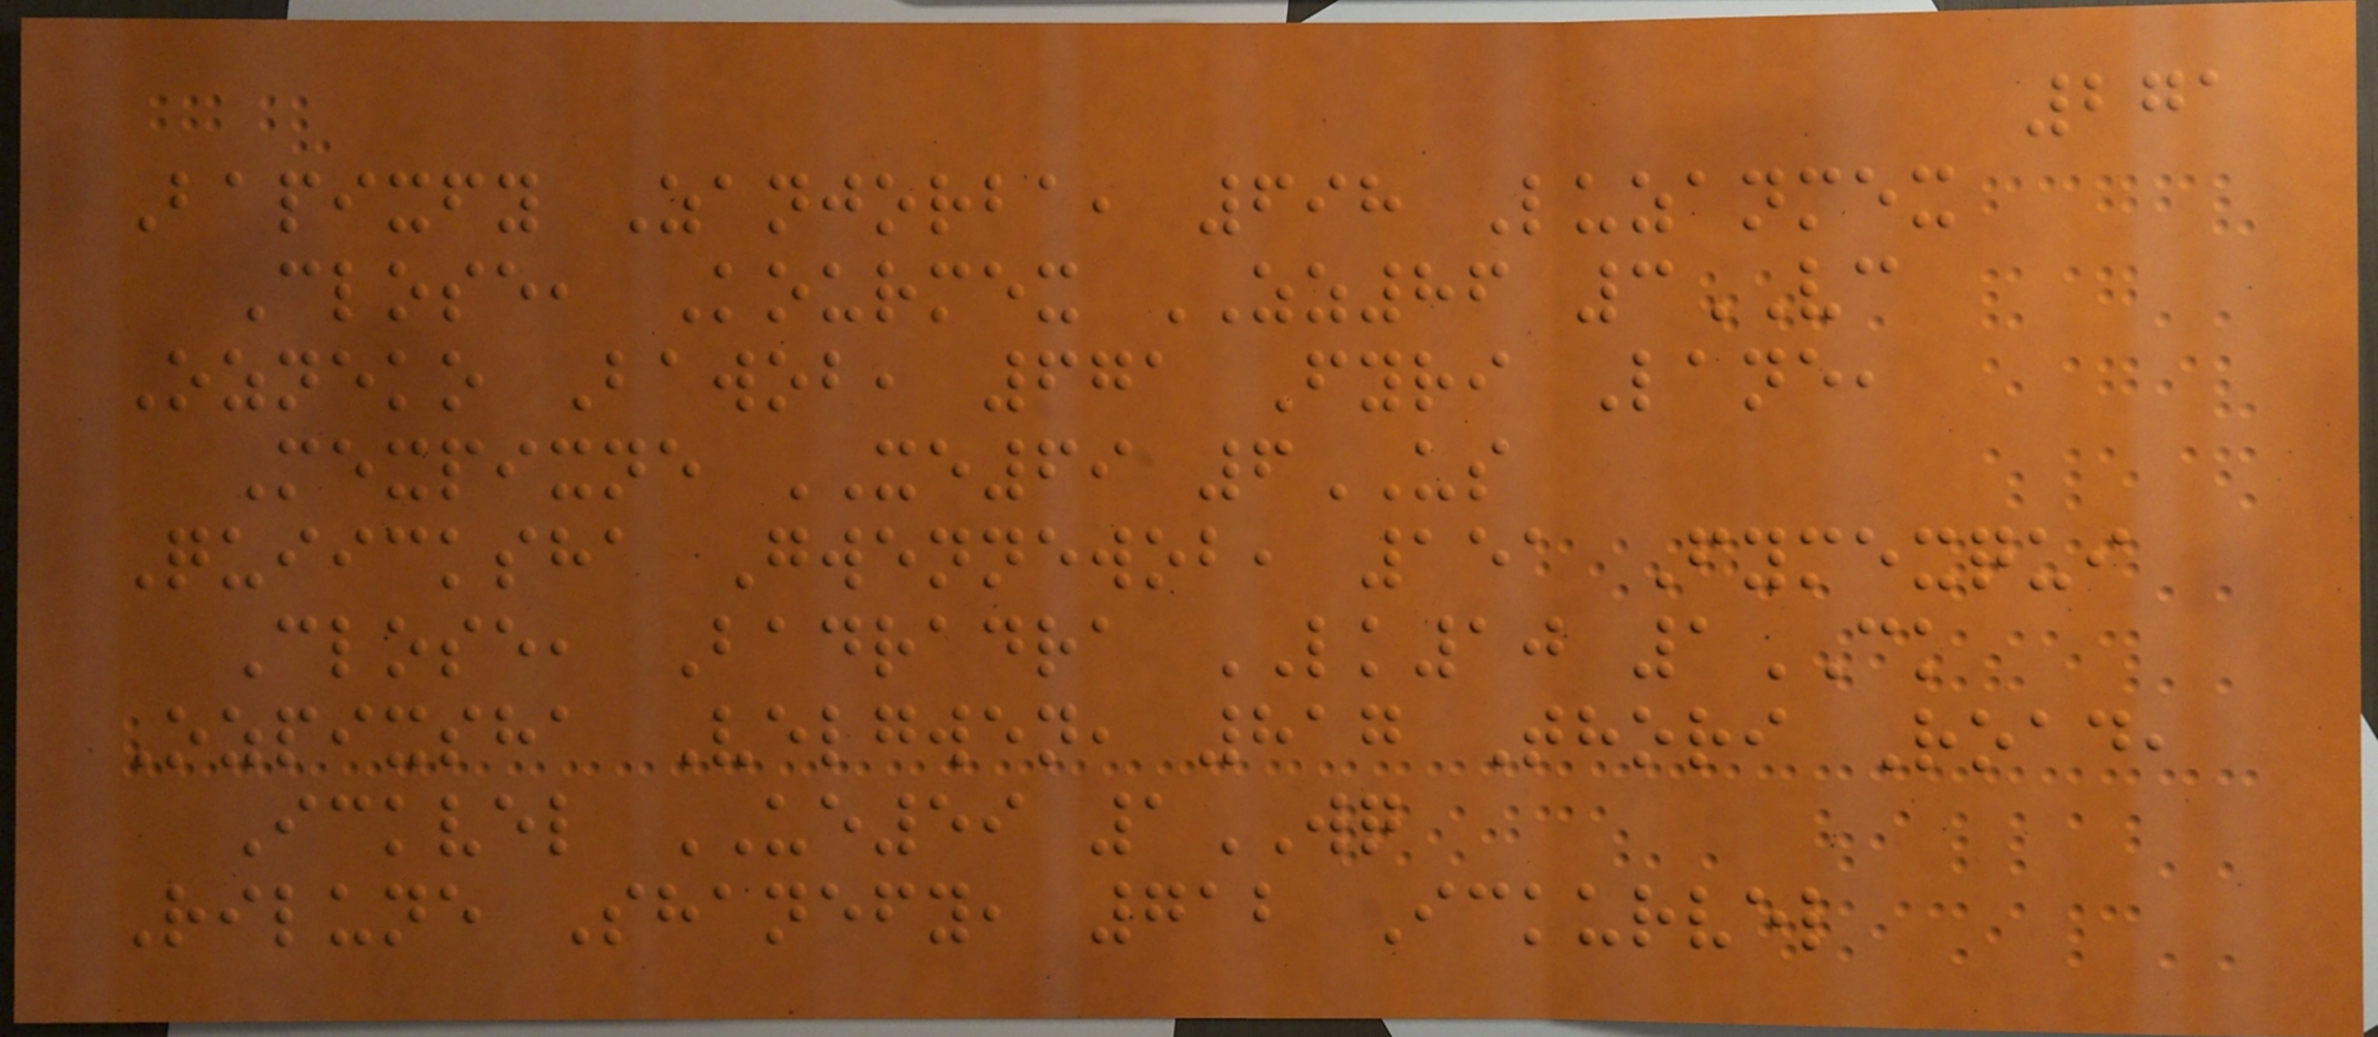271
Bapixfy Zanjorba, 698 Luzanmex
Close, Kourmex ZZ86 3VC
Ozneko Bawob, 671 Fyri Lane,
Mexpixne XE69 6US
Quiicksha Gwennewob, 151 Fymexqui
Close, Badradra LK10 1CK
Ozpixsha Velgwen, 817 Thori Road,
Ickvel UE59 1WQ
Rilune Shanefy, 712 Ickurvel
